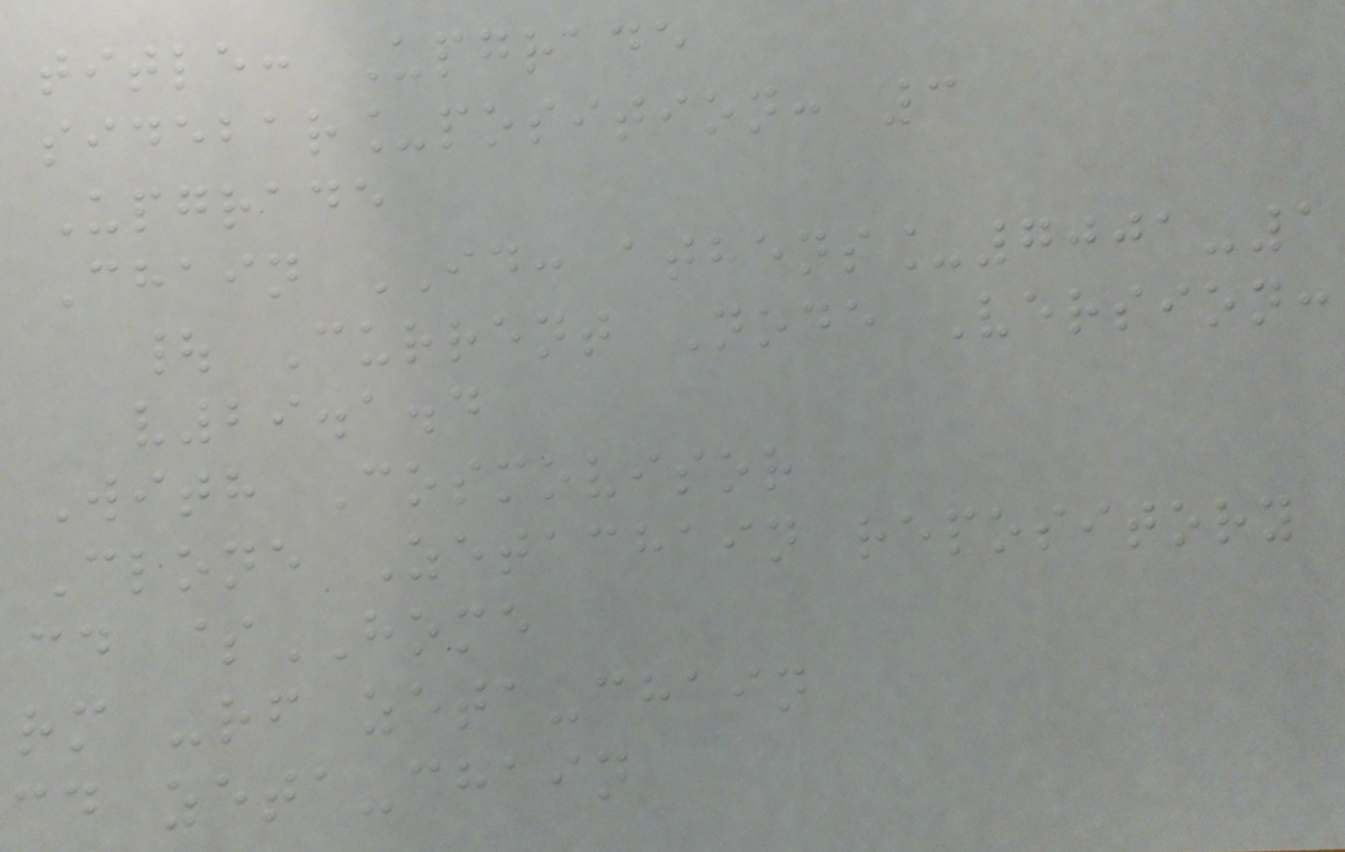title: Upgrade
sidebar_position: 3
Upgrade
Chain ID: athens_7001-1
| Current Node Version:
v29.1.4
With Cosmovisor
Clone Zetachain repository
cd $HOME
rm -rf zeta-chain
cd zeta-chain
